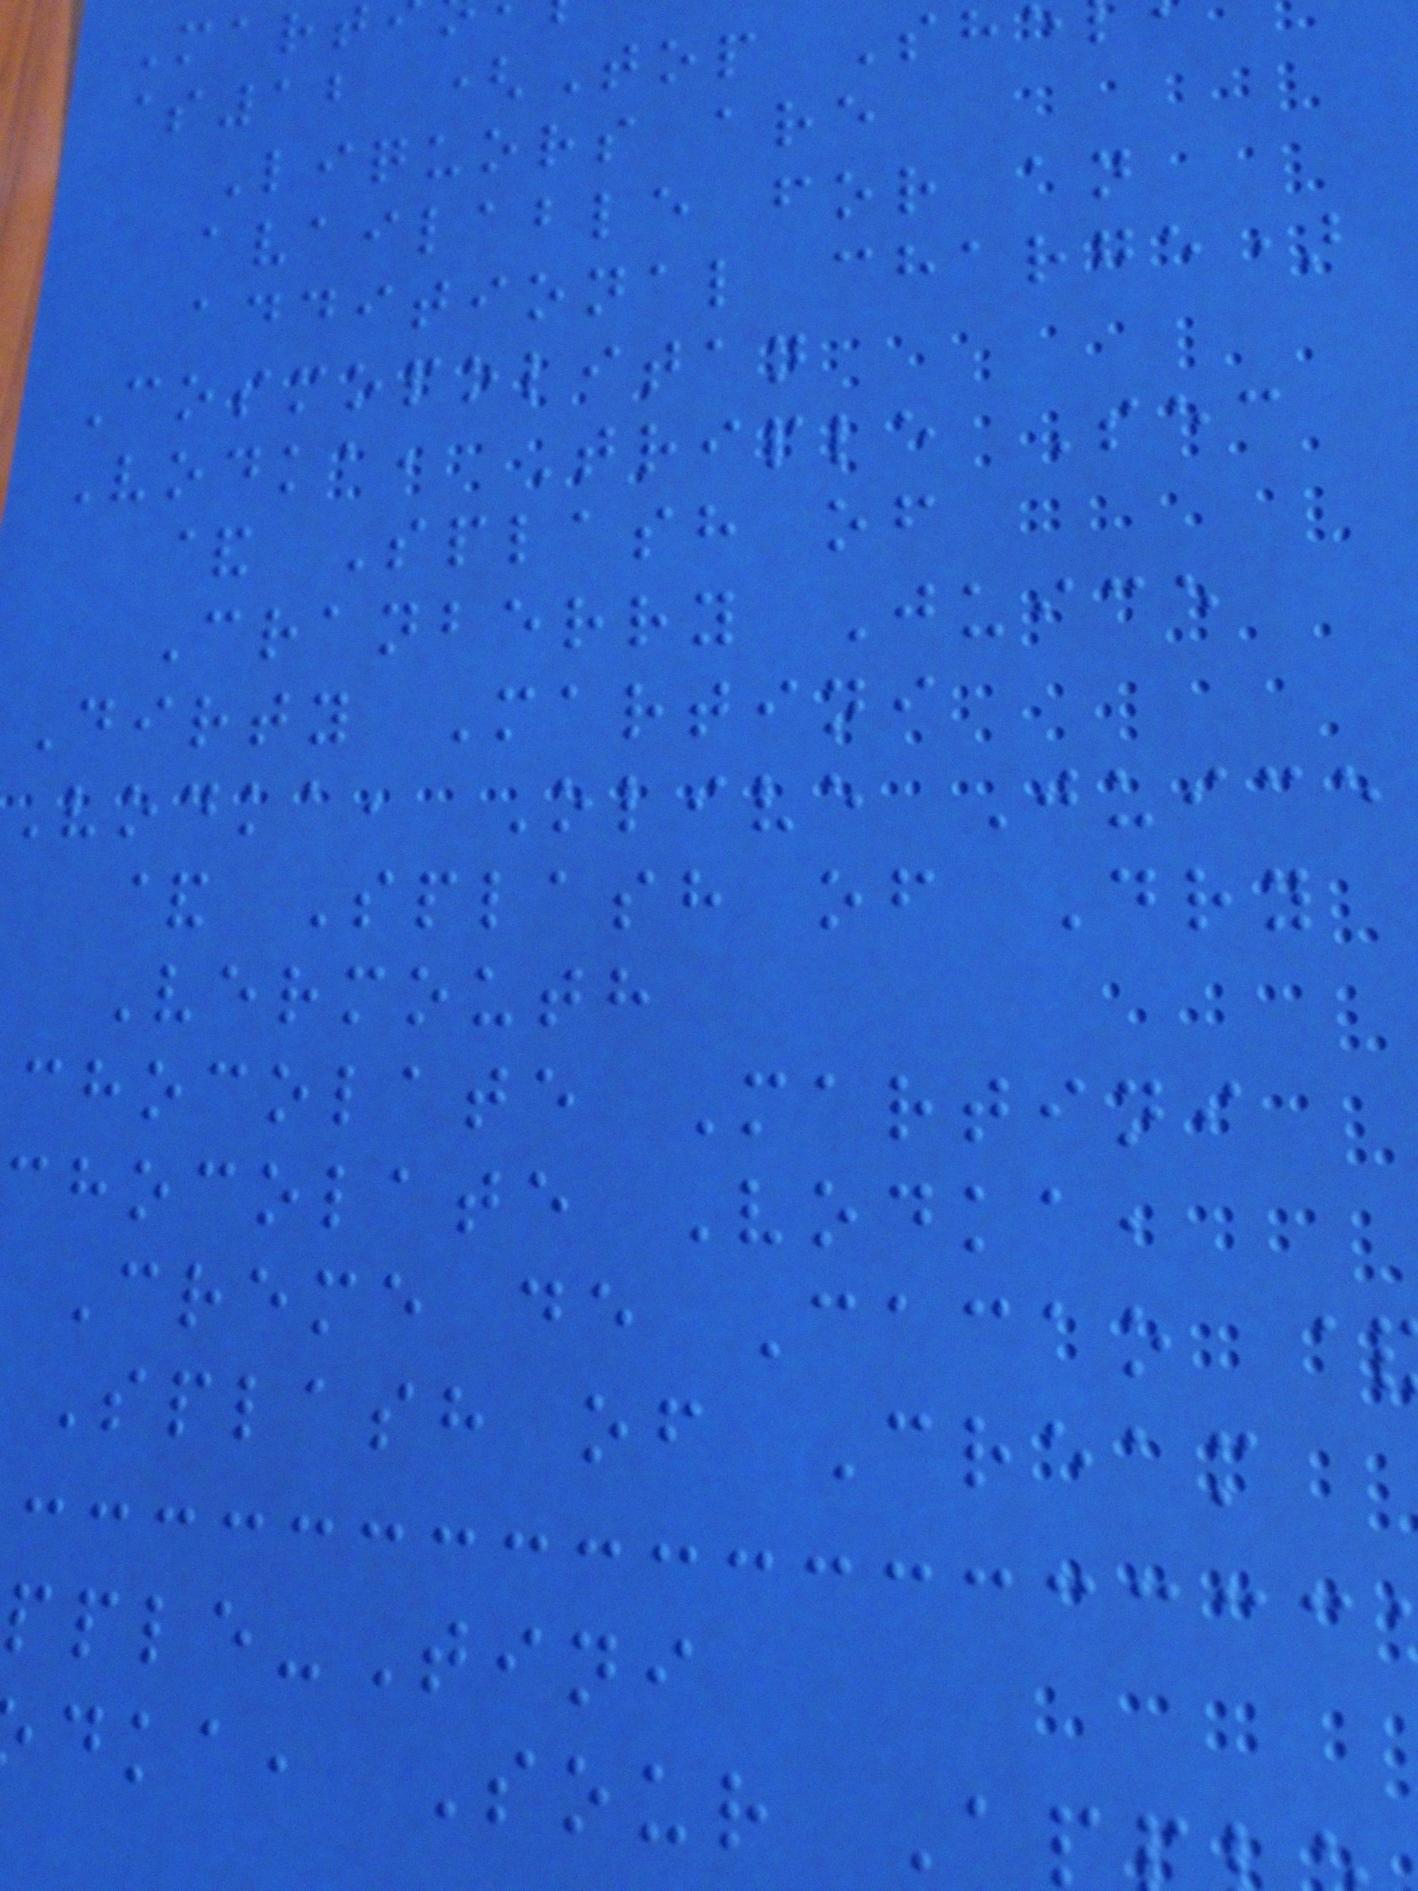Mart
$12 (Top Sh
Liquors are
available for an
additional charge)
Cosmopolitan
Vodka, Triple Sec
& Splash of
Cranberry Juice
Dirty Martini
Vodka, Olive Juice
& Splash of Dry
Vermouth
chocolate Martini
chocolate Vodka,
Creme de Cacao
Splash of Cream
pple-Tini
dka, Sour A
